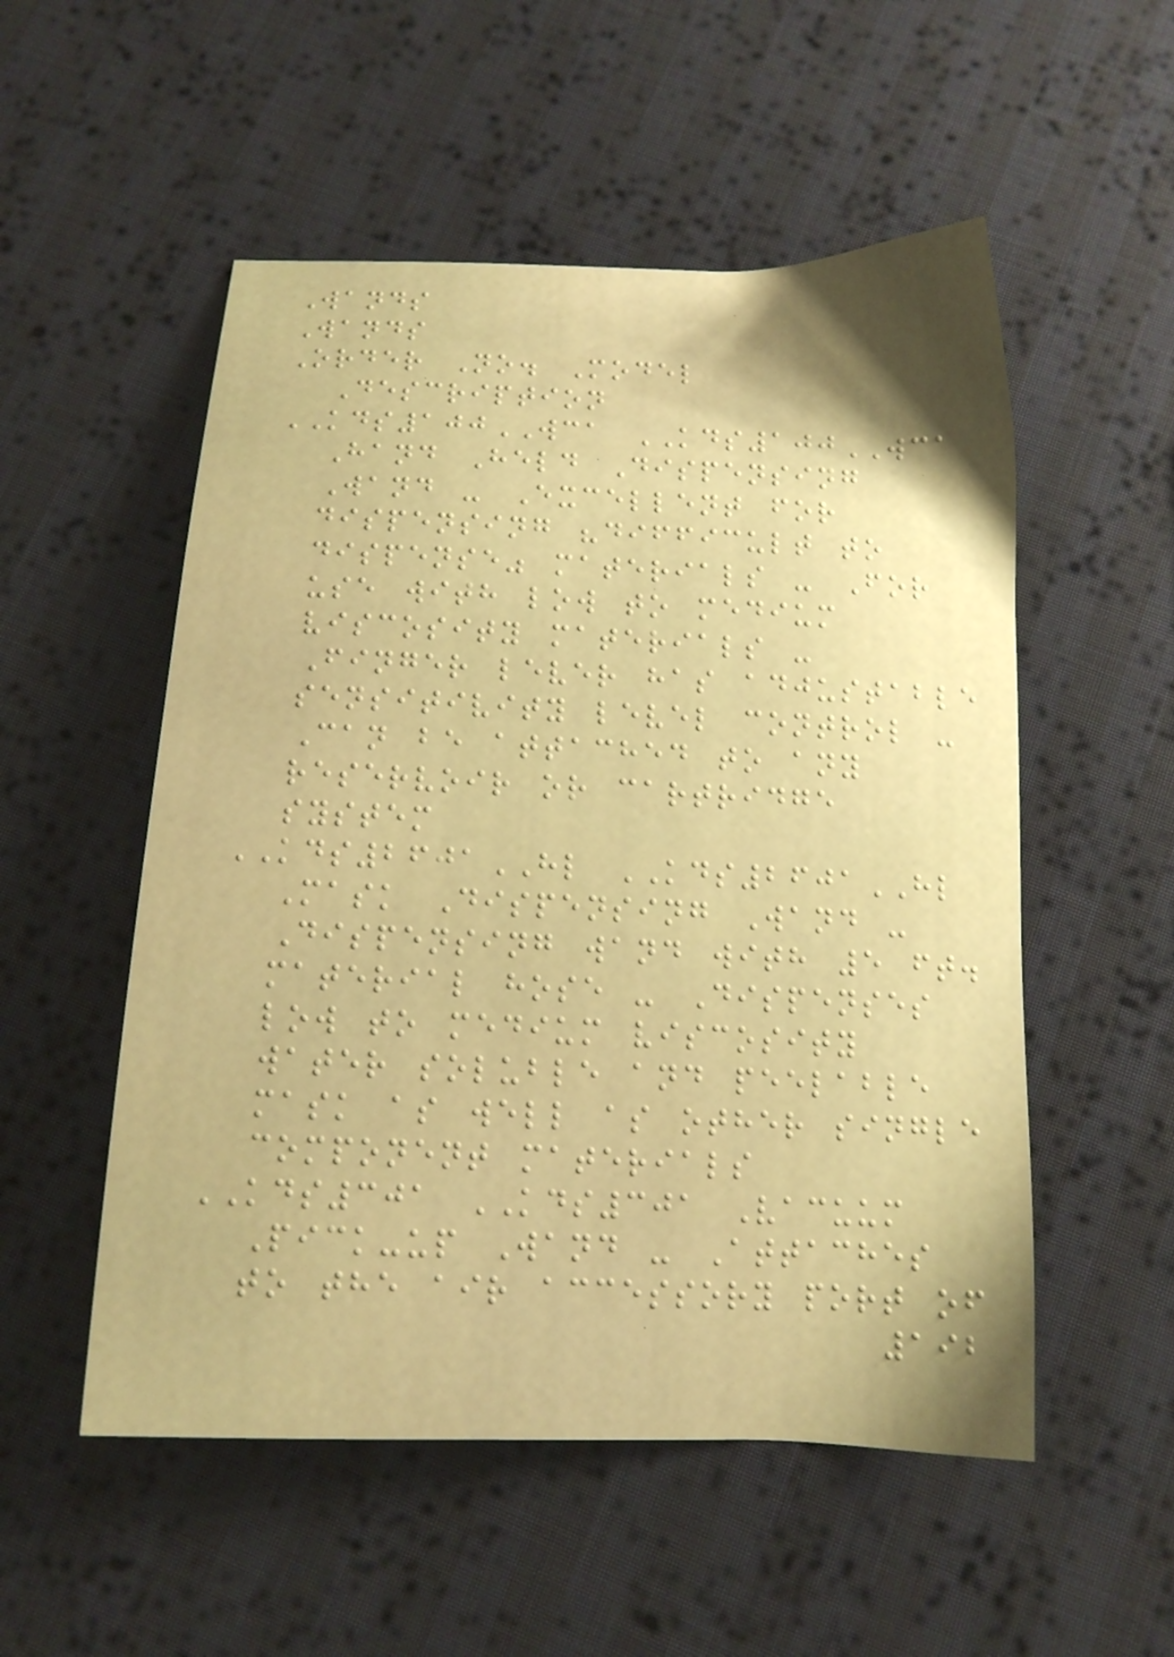Wands
Wands
Order No. Model
Description
KDS100WCA KDS100WCA
Hand Held Dispensing
Wand - Excellent for
dispensing "difficult to
dispense" materials - For
use with low to medium
viscosity materials -
Finger lever has adjustable
sensitivity level control -
Can be attached to any
reservoir or cartridge
system
KDS2601HL KDS2601HL
Mask Dispensing Wand -
Dispensing wand with 5 ft.
material hose - Dispenses
low to medium viscosity
water soluble and peelable
mask as well as other single
component materials
KDS301 KDS301 Vacuum
Pick-up Wand - Attaches
to the air accessory port of
192
